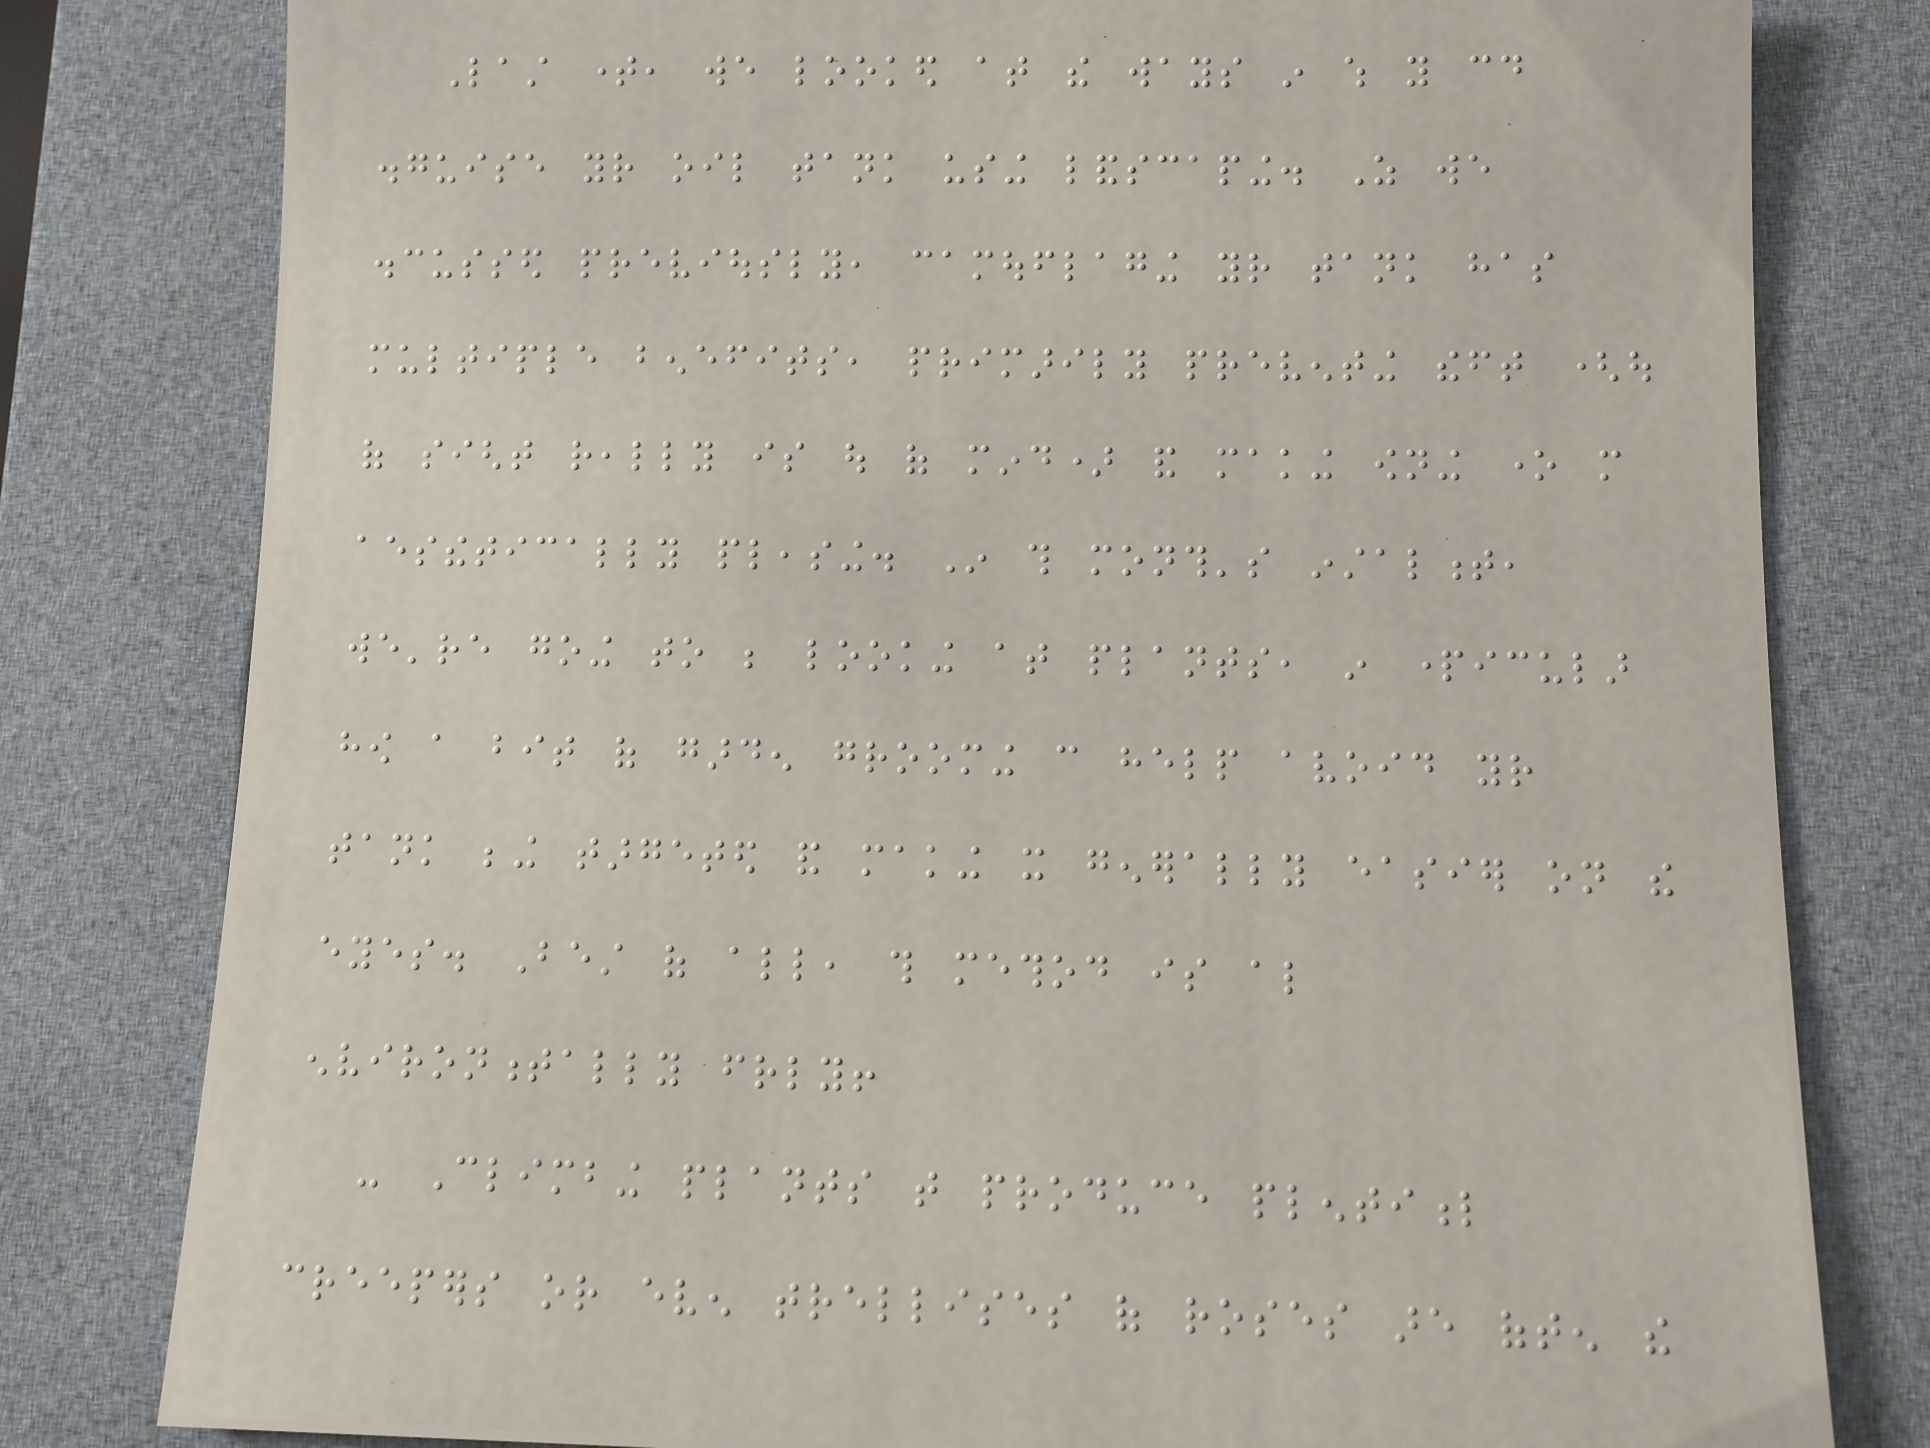Last time, we looked at the ways in which you could
disguise your oil tank using landscaping. As we
discussed previously, camouflaging your tank has
multiple benefits, primarily preventing theft (out
of sight really is out of mind) and making owning one more
aesthetically pleasing. In this month's instalment,
we're going to be looking at plants, in particular
how a bit of garden grooming can help avoid your
tank being targeted and making it generally easier on the
eyes. Best of all, this method is also
environmentally friendly!
- Climbing plants that produce plentiful
creepers or even trellises of roses are often the
